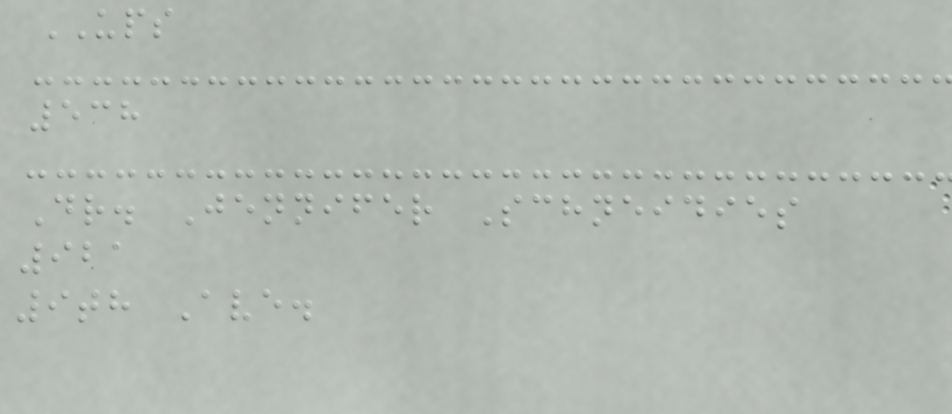UPS
538
Dr. Jennifer Schneidies
921
9th Ave.
